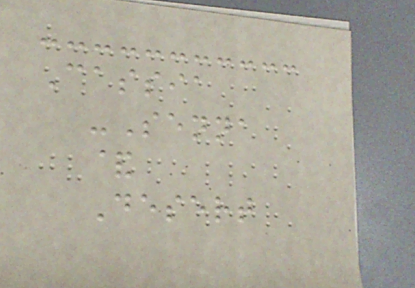Cassia
-Senna
&
Desert
